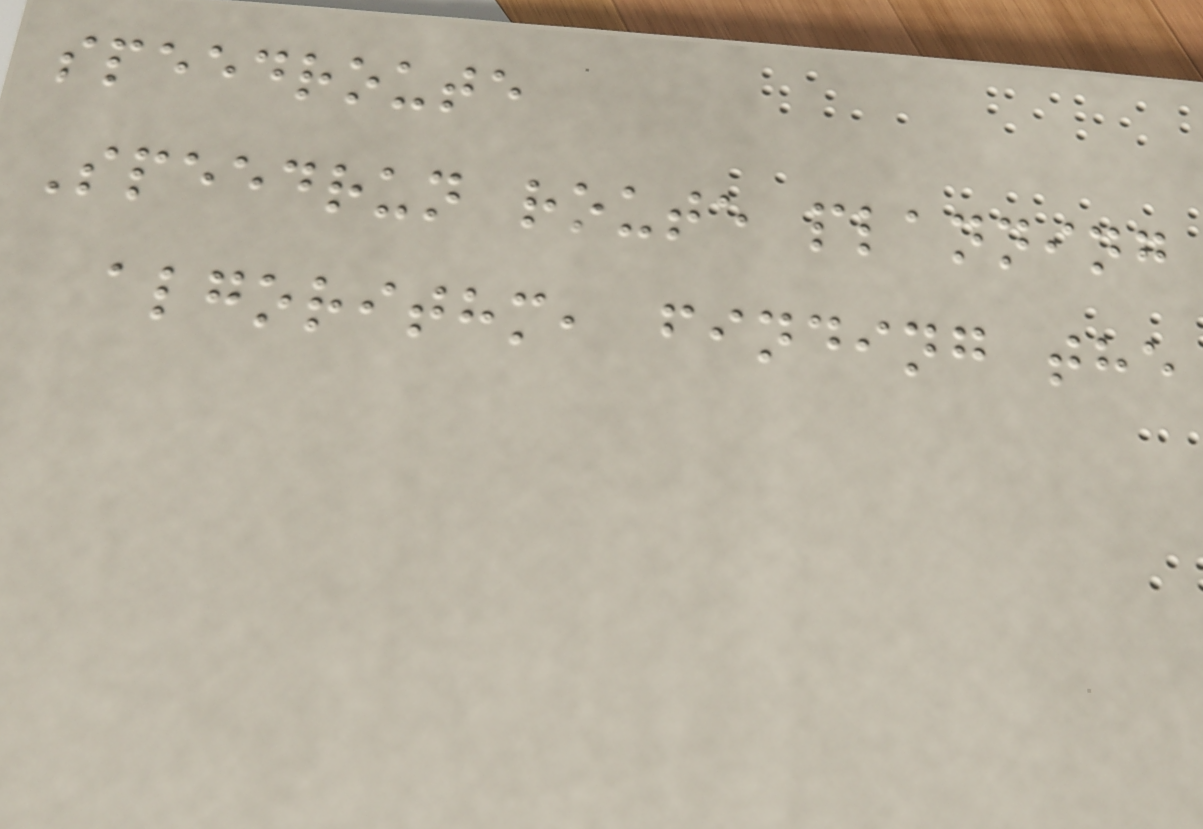speedroute
Speedrun route planning
algorithm, finding the
